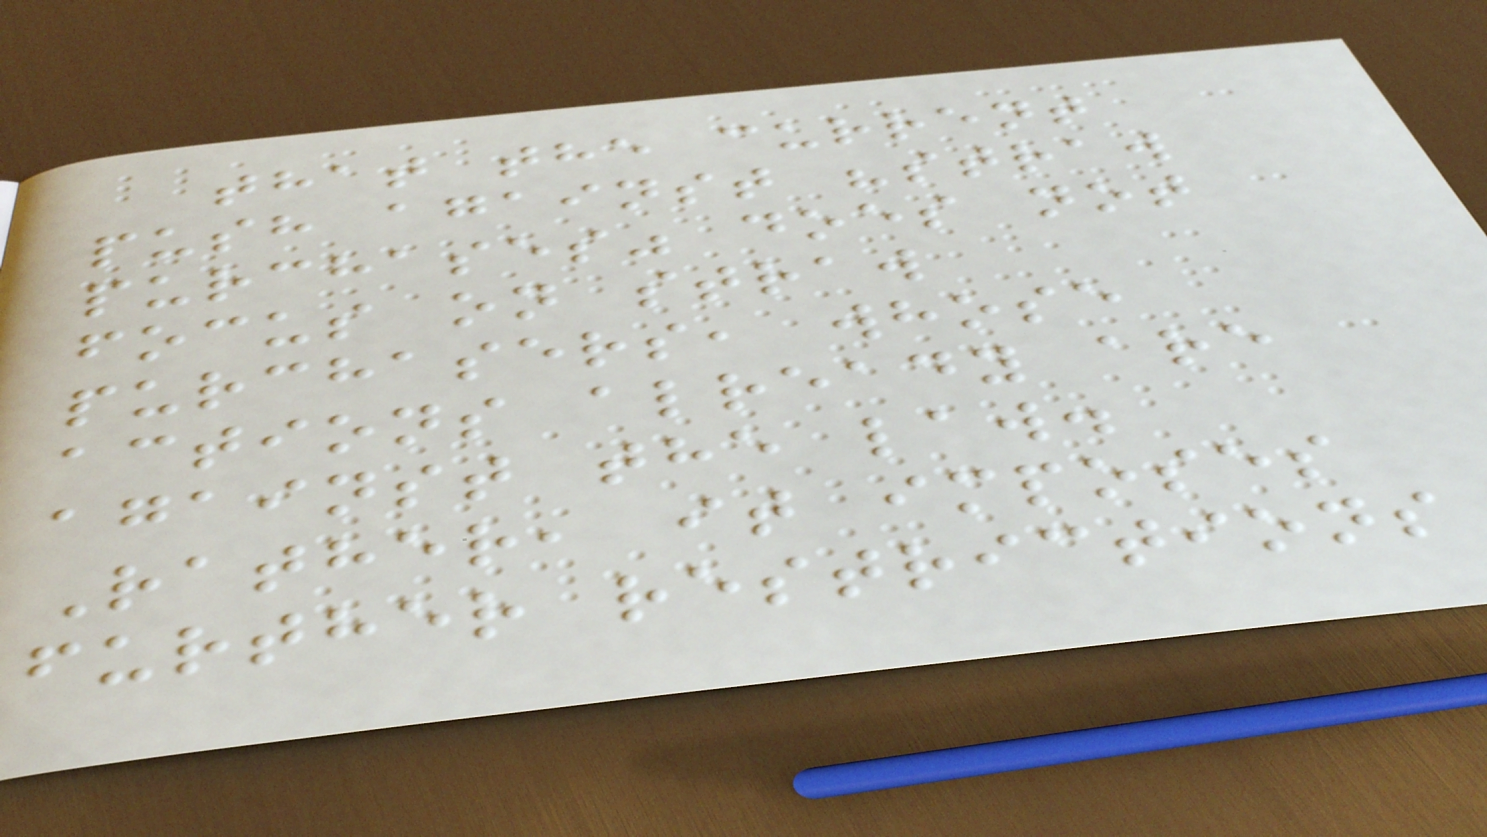that the current
push against "straw
purchases" does not
focus on straw
purchasers, whose
actions already are
against the law.
Rather, it imposes
further restrictions
